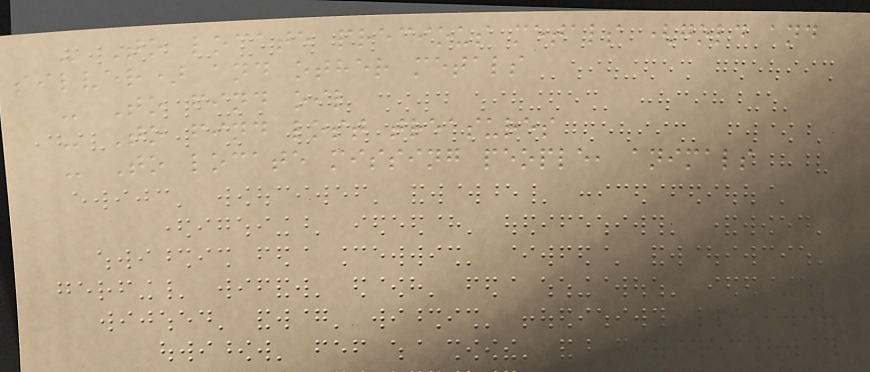- To locate precious metals (gold and
silver) and other metals
- To find oil
- To find lost treasures
- To locate missing people, animals
